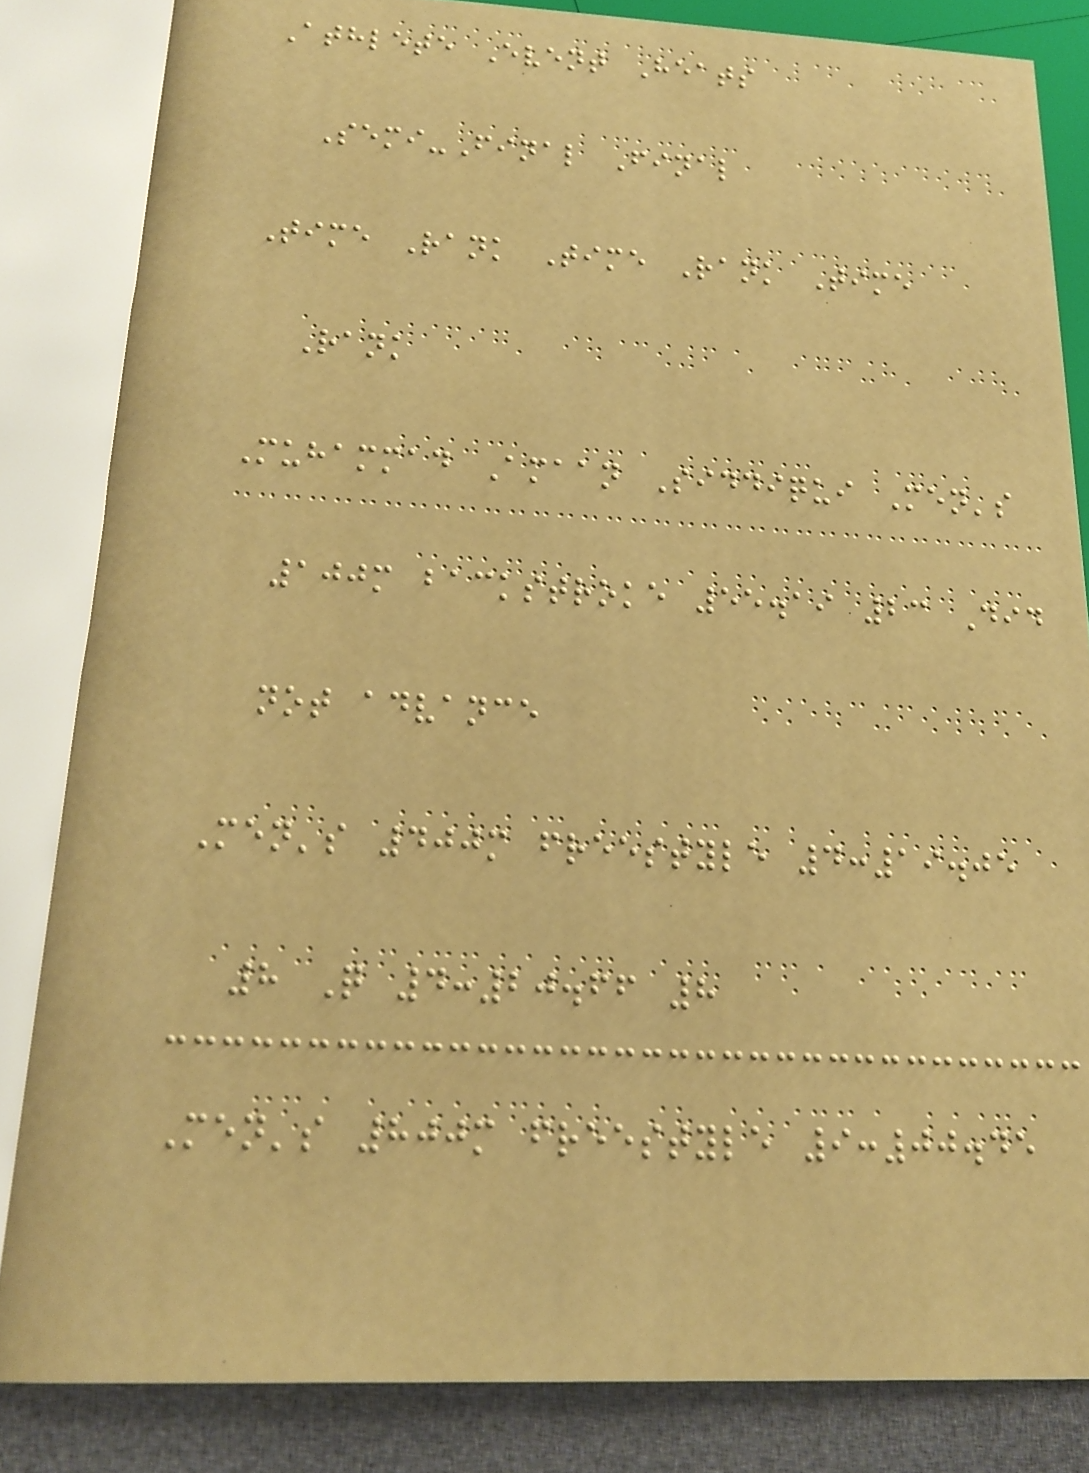Athlete Event Heats
Semi-Final Final
Time Rank Time Rank Time
Rank
Muhammad Amaan Siddiqui Men's
100m backstroke 55.19 23 Did
not advance
Men's 400m freestyle 4:19.05
8 Q 4:20.66 8
Men's 800m freestyle 9:00.45
